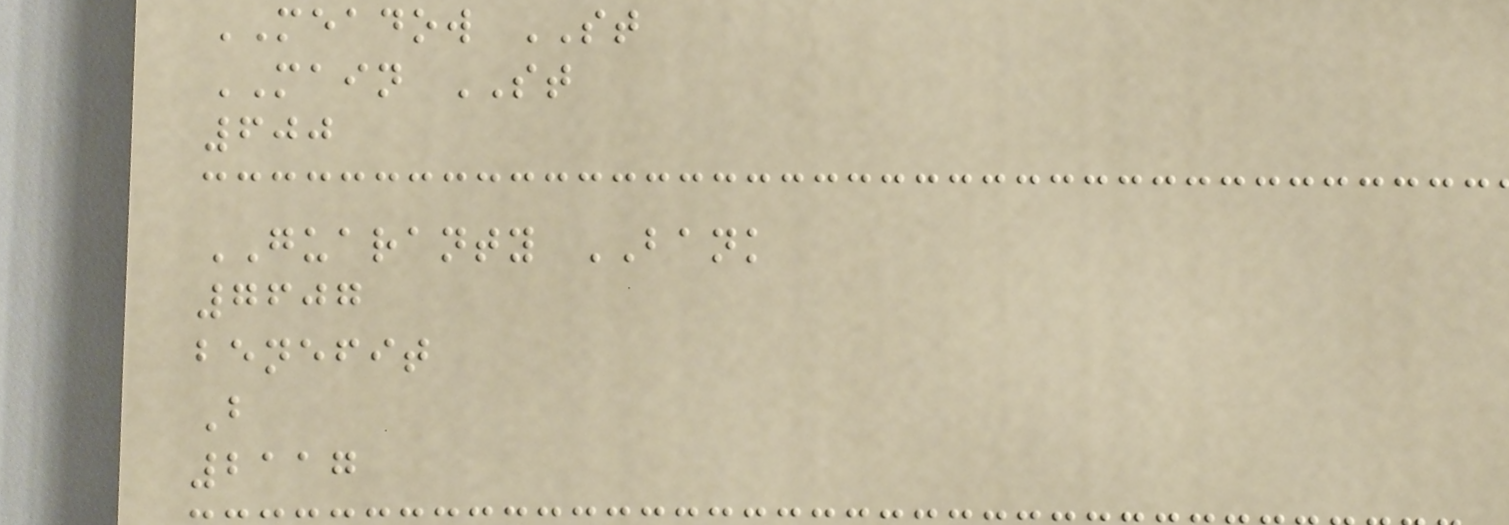MEADOW ST
MAIN ST
600
GUARANTY BANK
7607
benefit
B
2117
